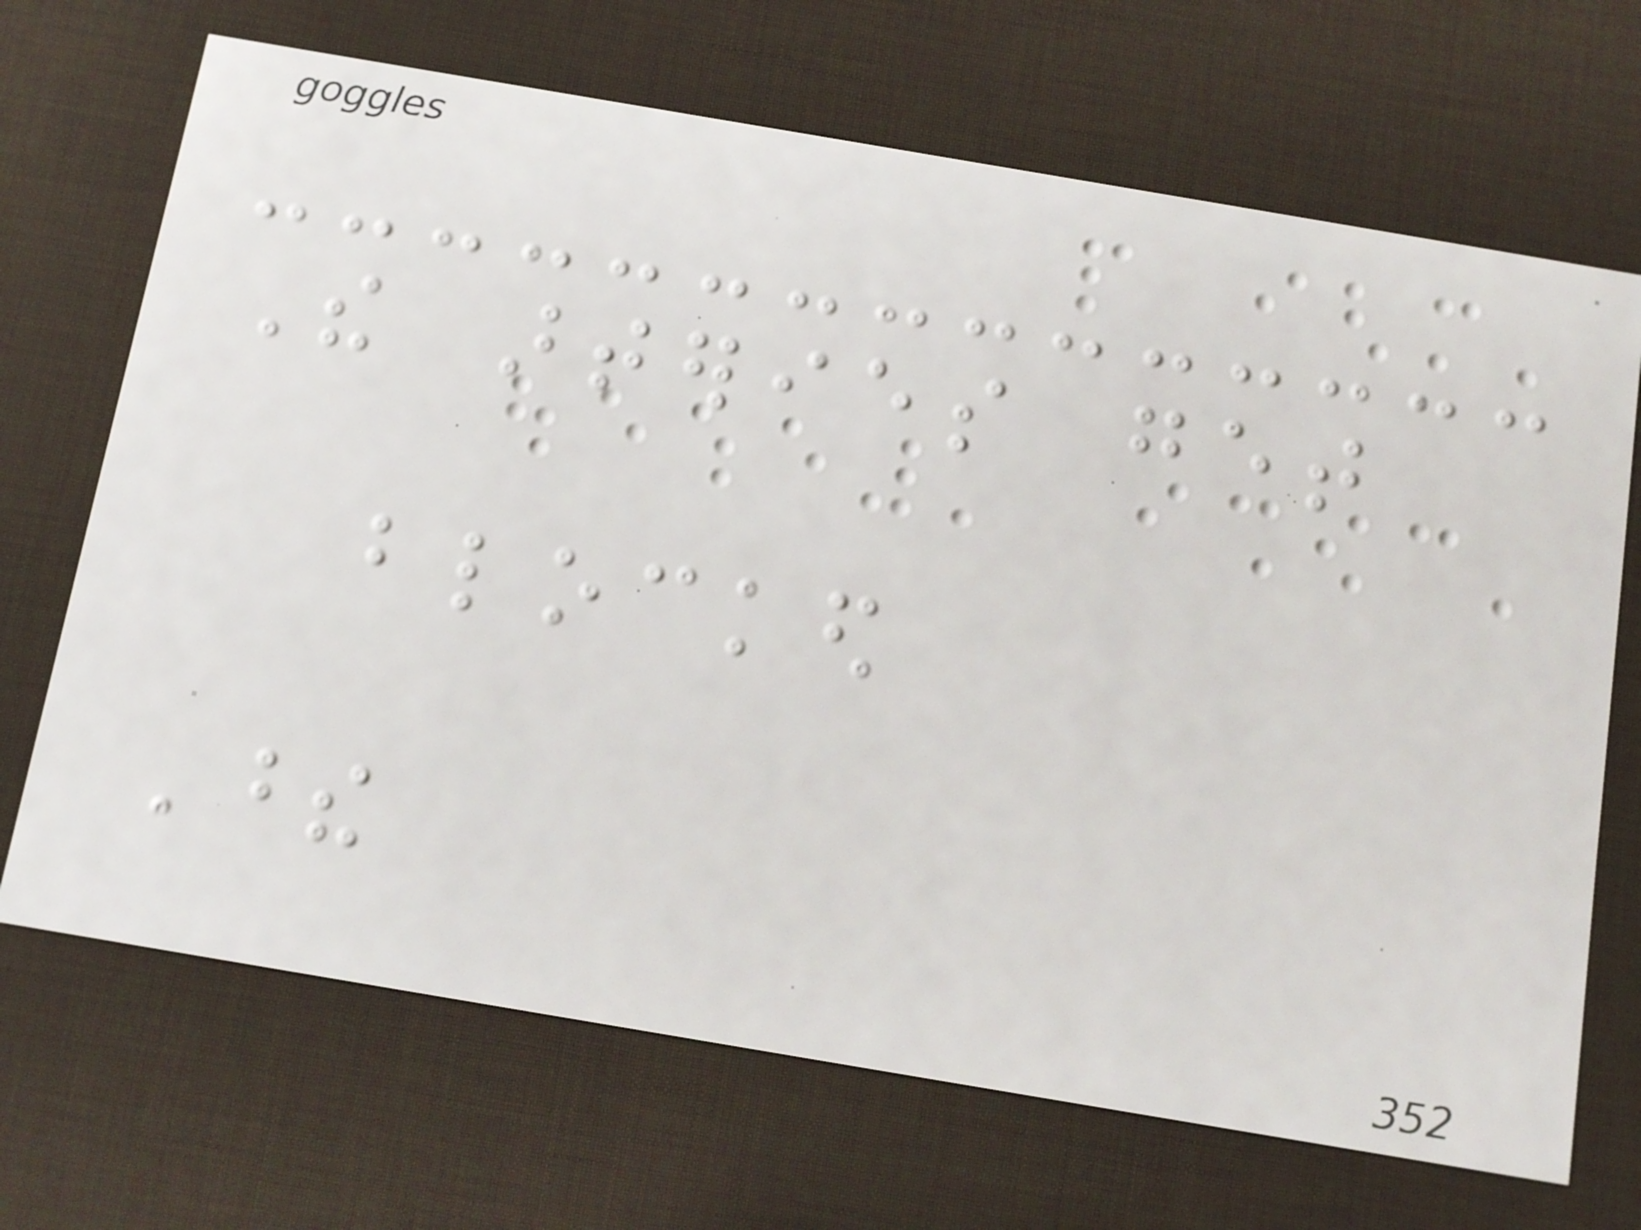The arteries get
blocked
These
